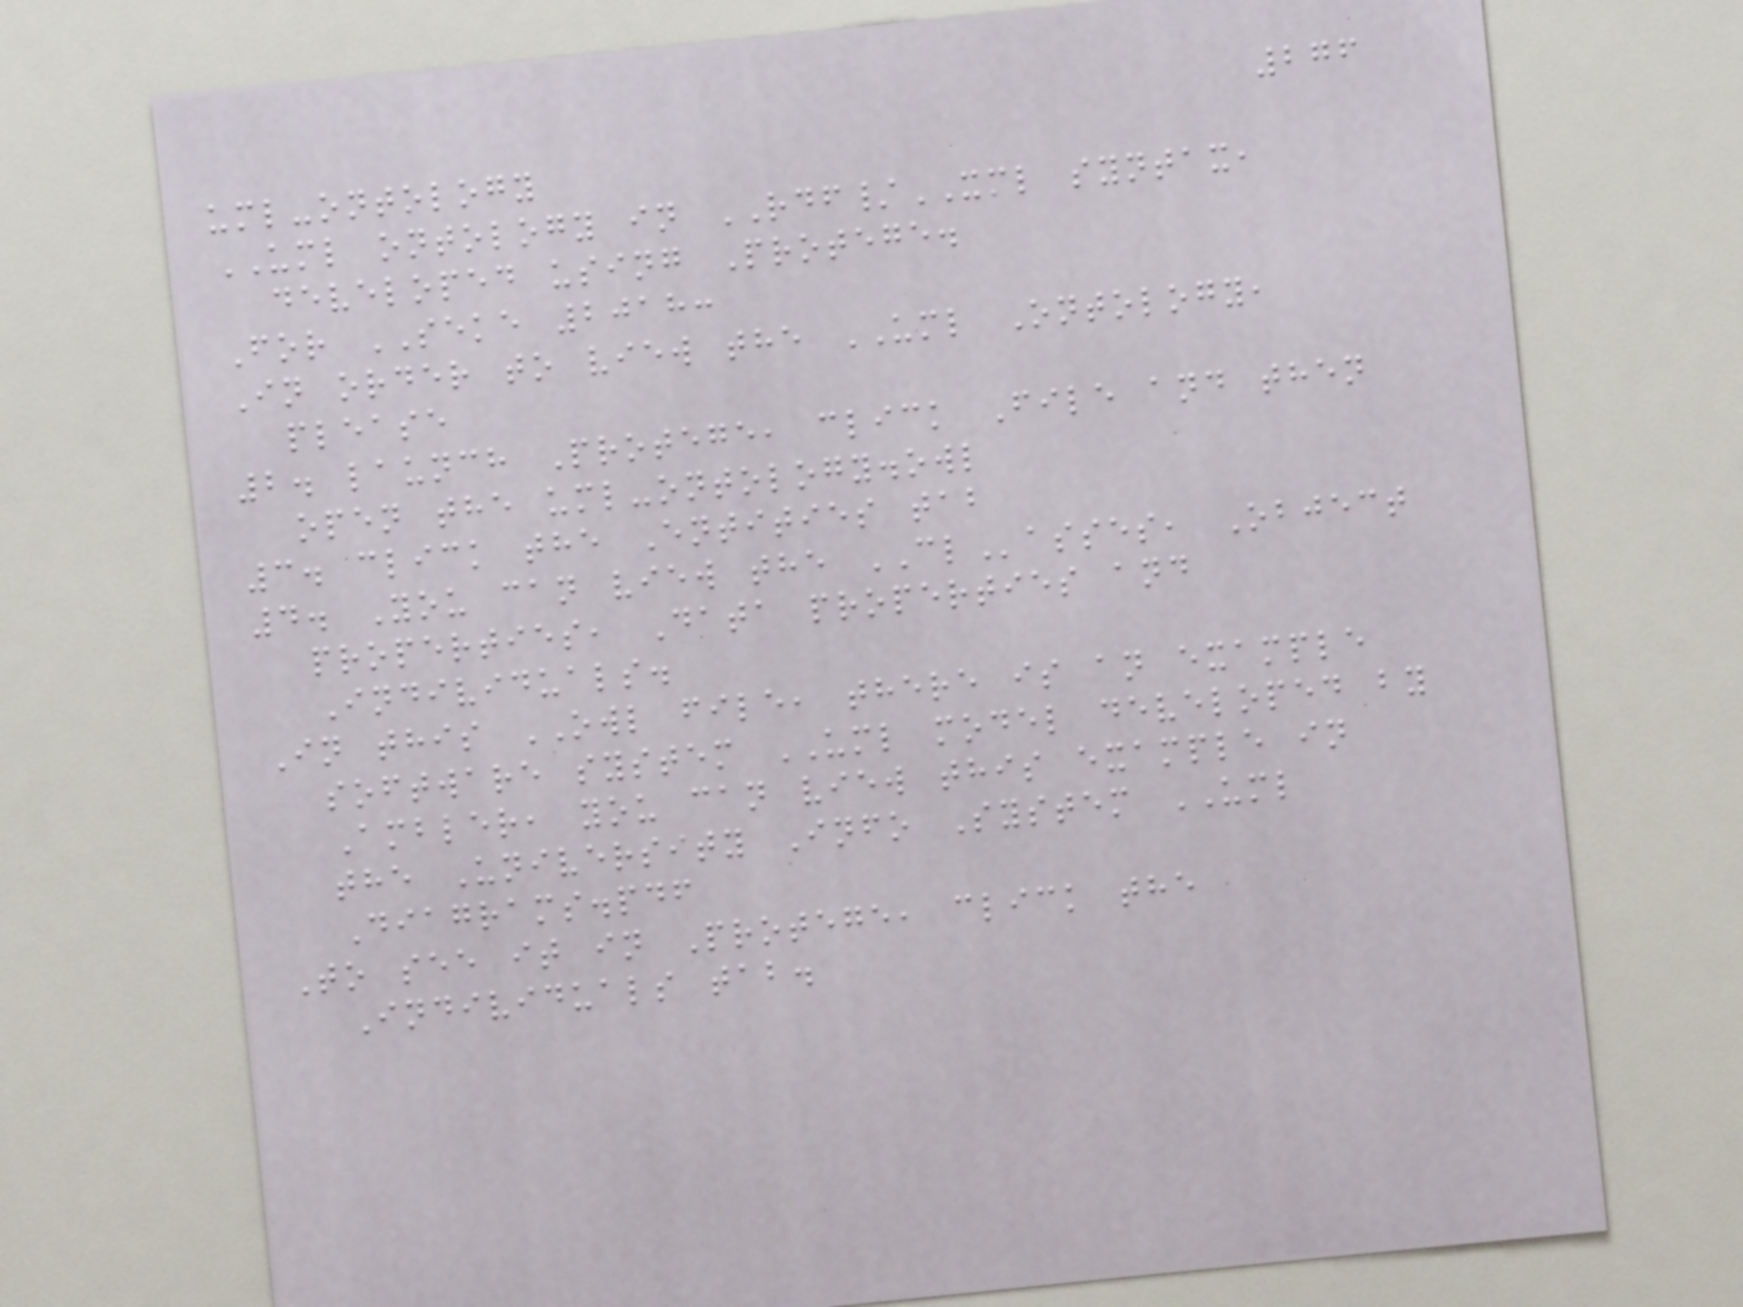276
uml-ontology
UML ontology in RDF/XML syntax,
developed using Protege.
For SEKE 2018:
In order to view the UML Ontology,
please
2. launch Protege, click File and then
open the uml-ontology.owl
3. click the Entities tab
4. You can view the CLasses, Object
properties, Data properties and
Individuals.
In this OWL file, there is an example
software system UML model developed by
Ambler, you can view this example in
the University Info System UML
Diagrams.pdf
To see it in Protege, click the
Individuals tab.
